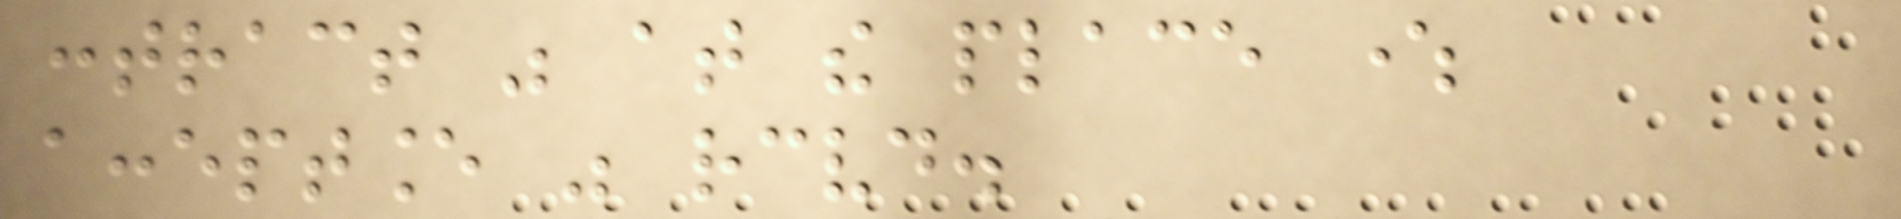contract was at the place where
acceptance was received.
